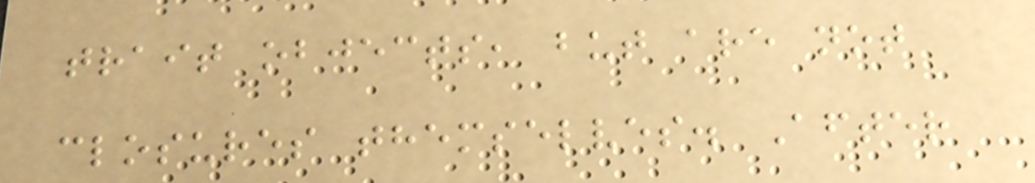trait objects, but are not
closures themselves. After
